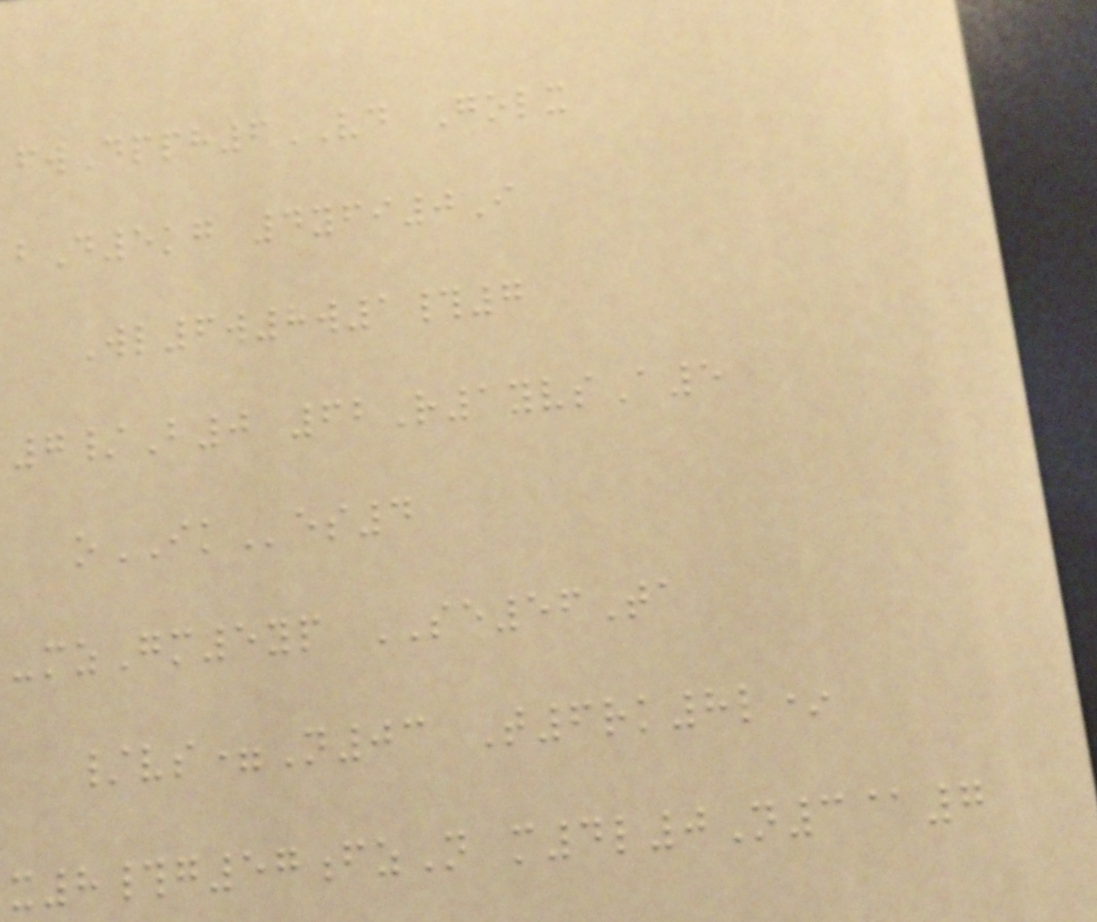fwDpph6VD Golx
bD5kg 4yfi0I
Wl6w8w1#7
7/B0 62R1yvsA5
oIKes4
-mzGm5yp SE56Ta
/vs=N03 T6rk8l*
x8#g57fzN m4l0N3@7
